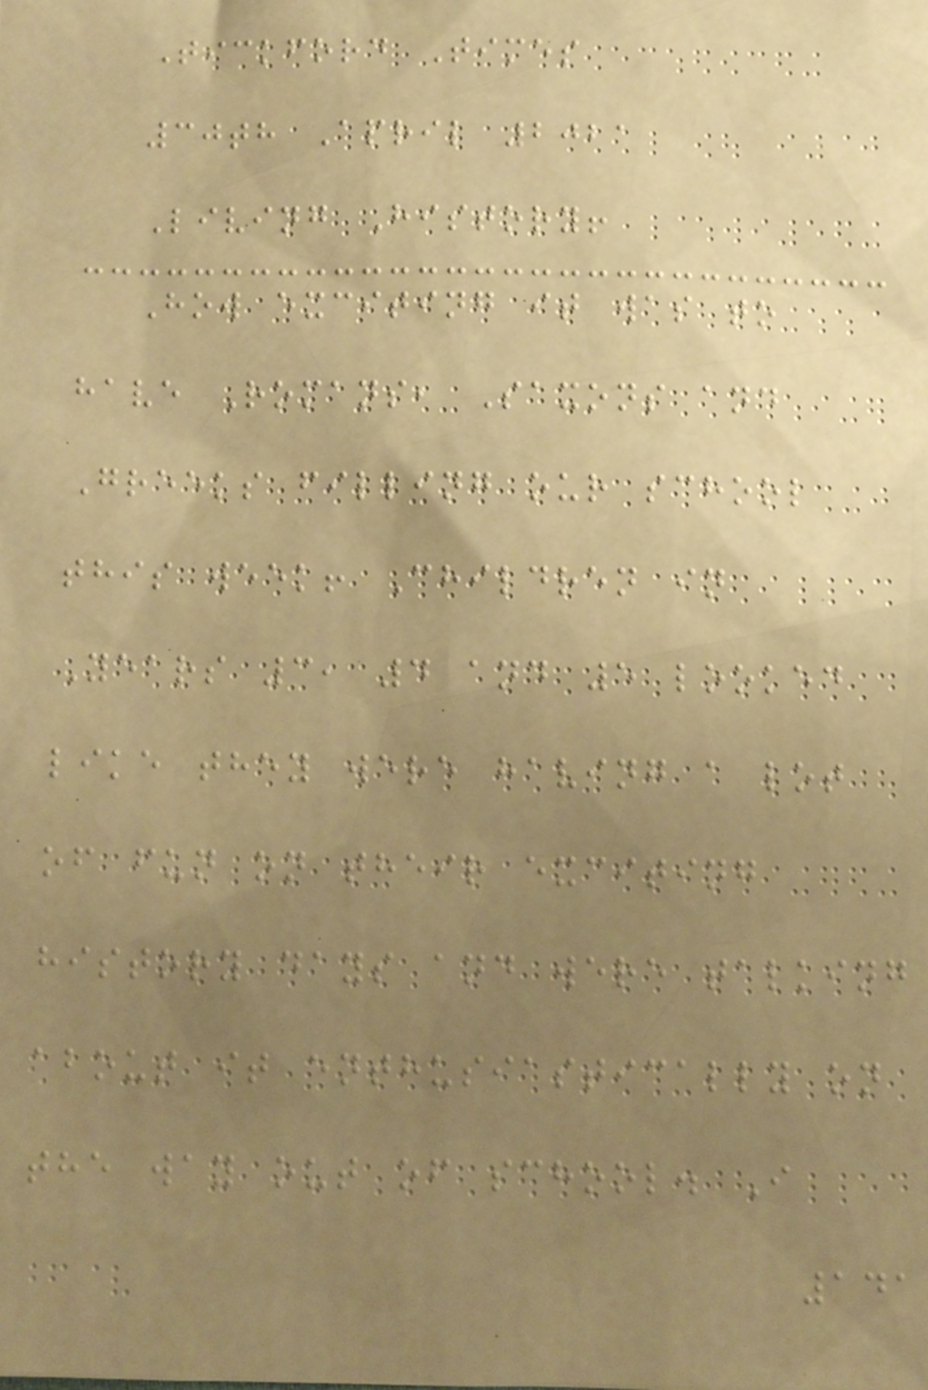Tickford Times
30th April 2021
Living History!
How exciting it was to
have Romans, Saxons and
Greeks filling our school
this week! Children in
Years 3, 4 and 5 looked
like they were having a lot
of fun on their exciting
history days and were talking
about it enthusiastically on
the way out of school. I
141
